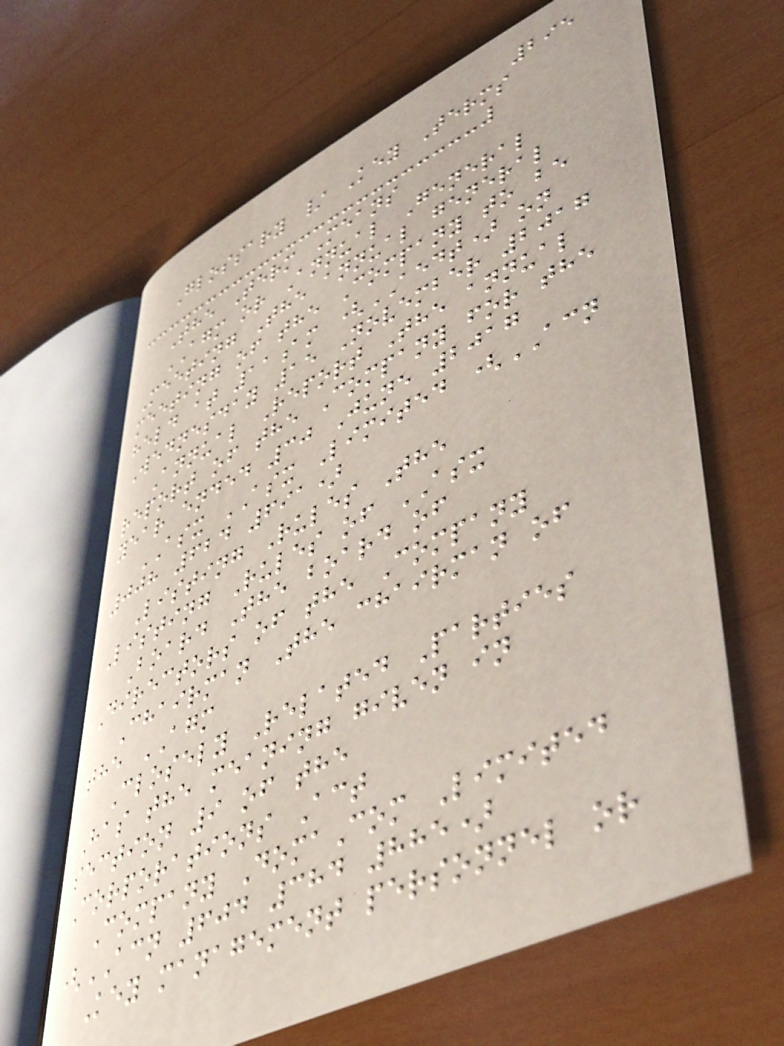295
Glossary / Key Terms
The Term Means
AGM or Annual General
Meeting The annual general
meeting of the Company to be
held at 11am (AEDT) on
Wednesday 15 November 2017
Annual Report The annual
report of the Company for the
year ended 30 June 2017
ASX ASX Limited (ACN
008 624 691)
Listing Rules The
Listing Rules of ASX
Board The board of
Directors of the Company
Chairman The chairman of
the AGM
Closely Related Parties
Has the meaning given in
section 9 of the
Corporations Act
Company DomaCom Limited
(ACN 604 384 885)
Key management personnel or
